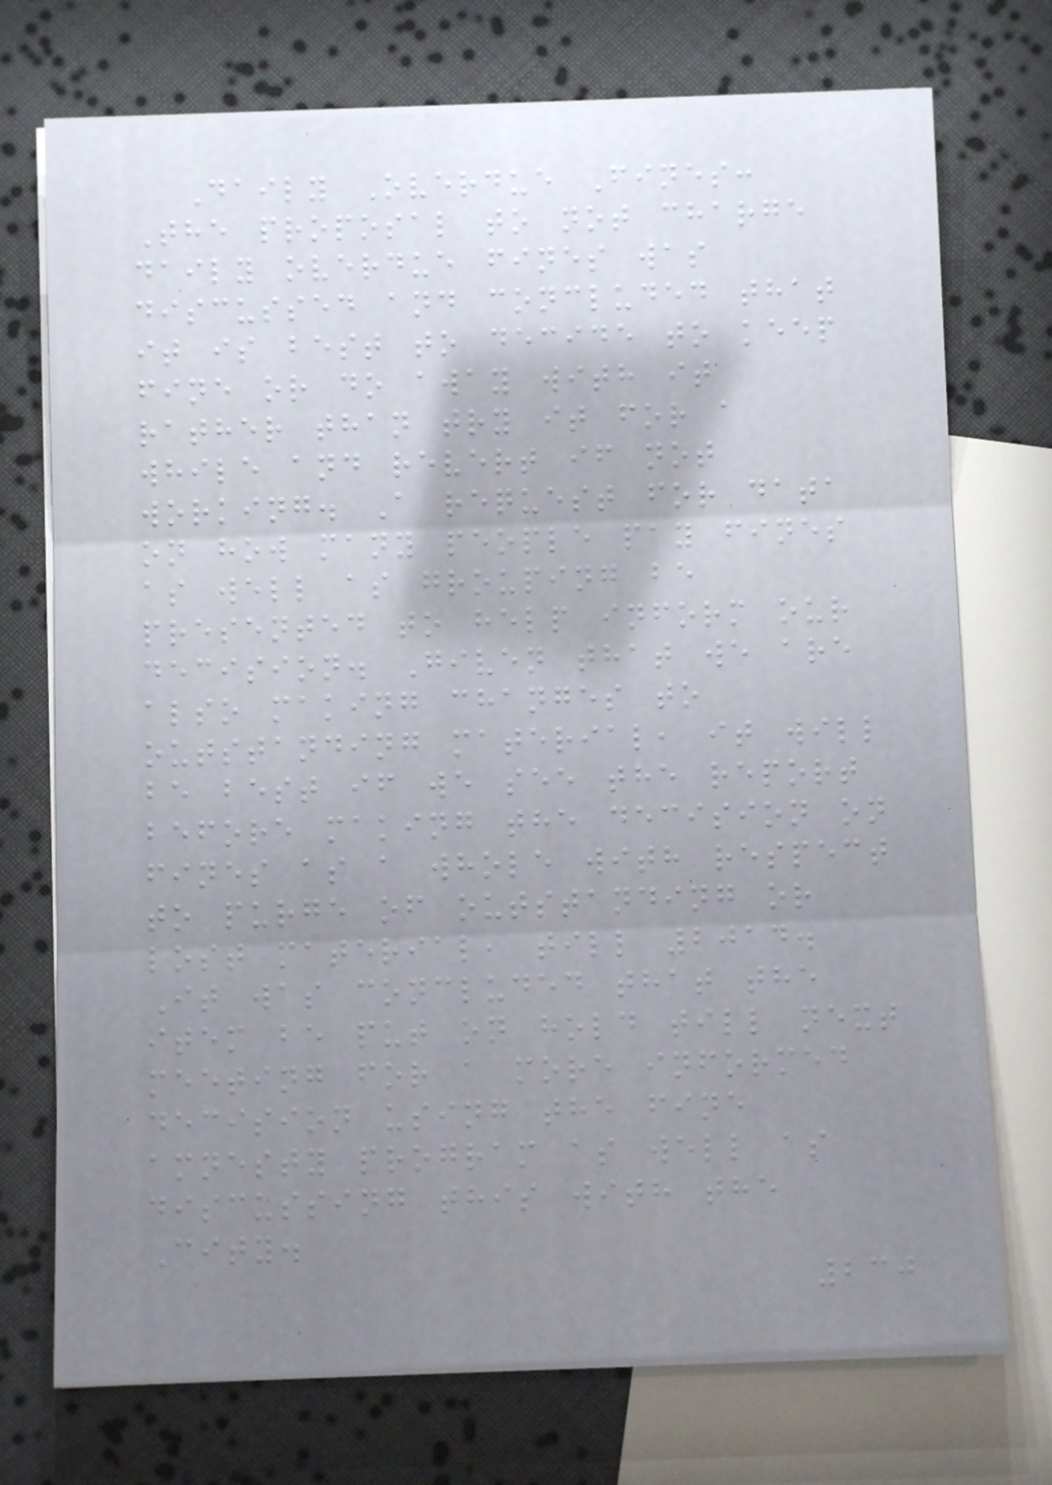Daily Overdue Fines:
The proposal to not charge
daily overdue fines was
discussed and concluded that
it is best to decide to keep
fine or do away with it
rather than try it for a
while and revert if not
working. A request for data
on how many people pay fines
as well as grouping be
presented to help inform our
decision. Given that we are
also making changes to
outstanding material, it will
be best if we see the report
before making the decision on
fines as a whole with respect
to purge of outstanding or
lost material, till 2014.
It was concluded that the
item be put on hold till next
meeting for a more informed
decision using the fine
amnesty program as well as
discussing this with the
City.
230
